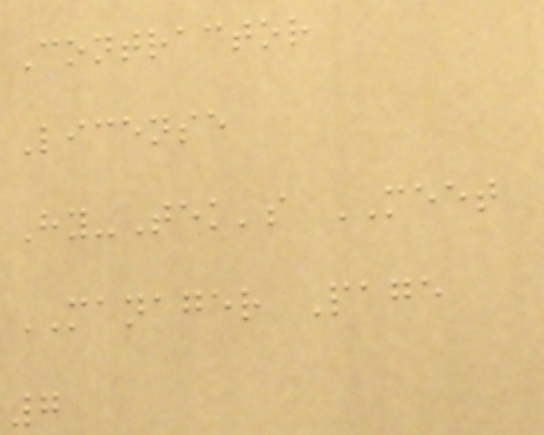Contractor
License
Hy-Tek's MEET
MANAGER Page
7
